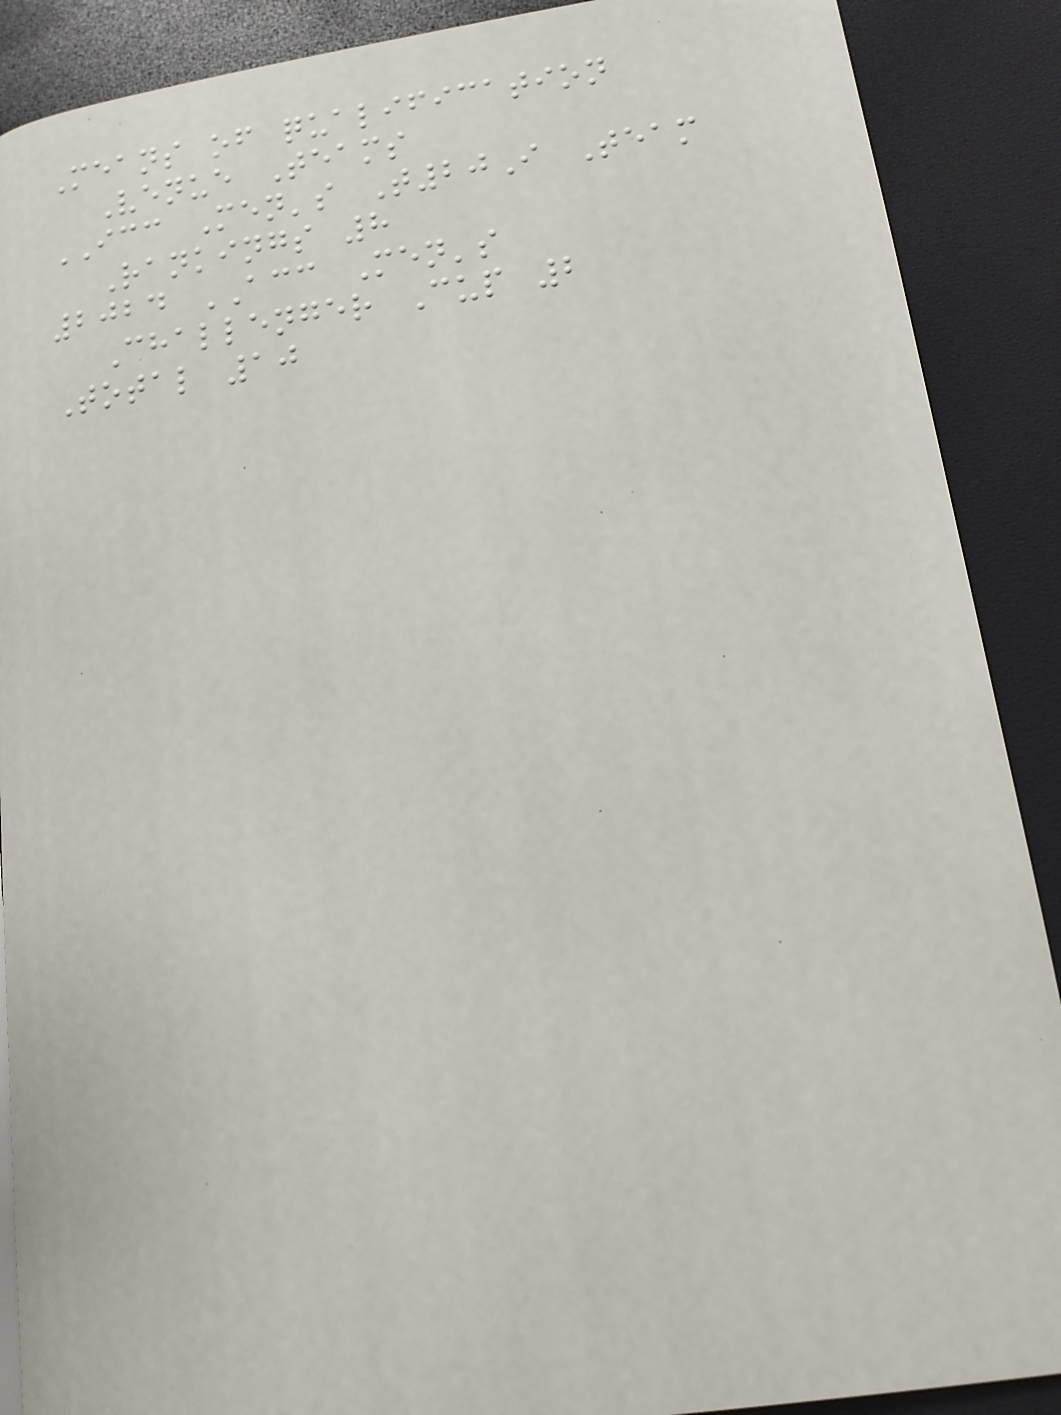Means of qualification
Venue Teams
ICC Men's T20I Team
Rankings 8
2024 ACC Men's
Challenger Cup 2
Total 10
